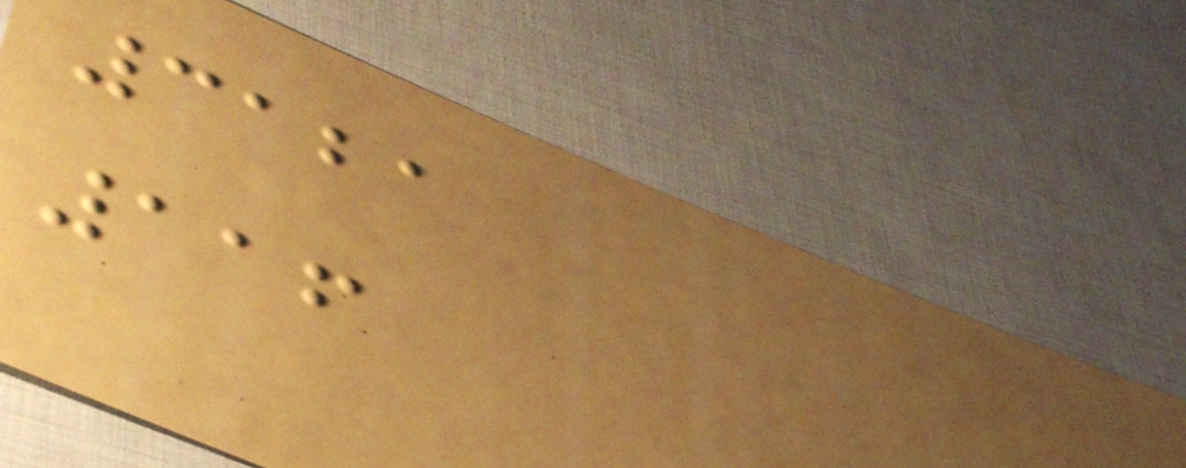3121
116
